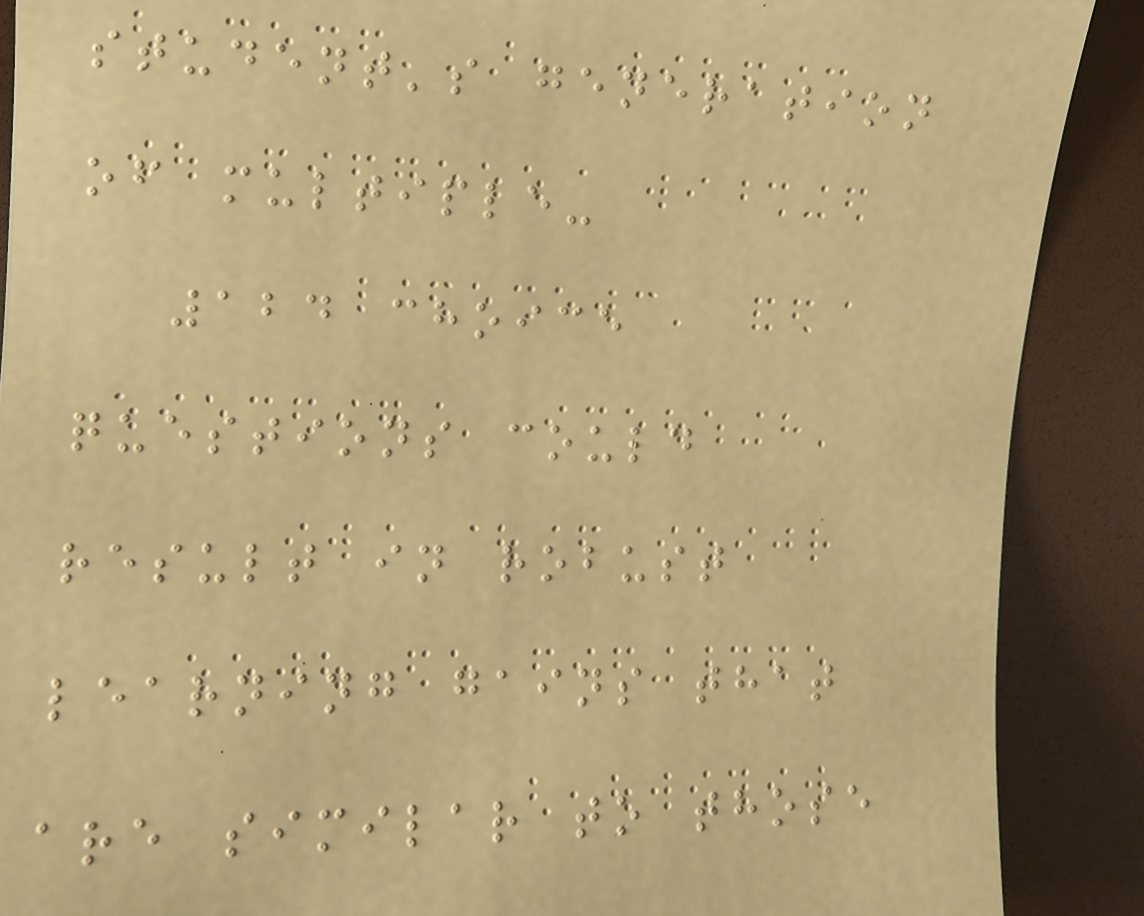student's generation
of multiple-
124 choice
questions could
result in robust
learning gains that
are similar to those
